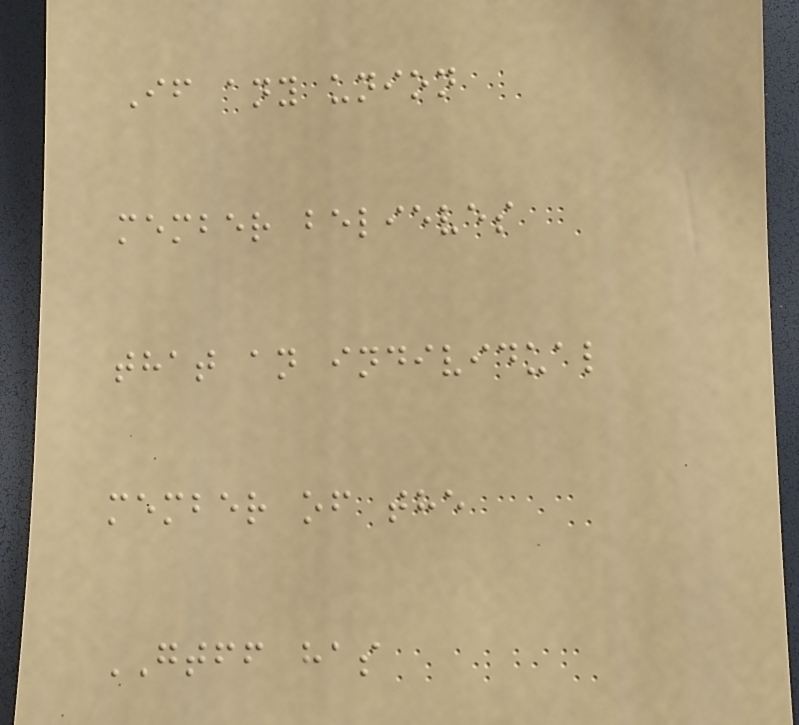If any union
member believes
that an individual
member of the
GTFF has
